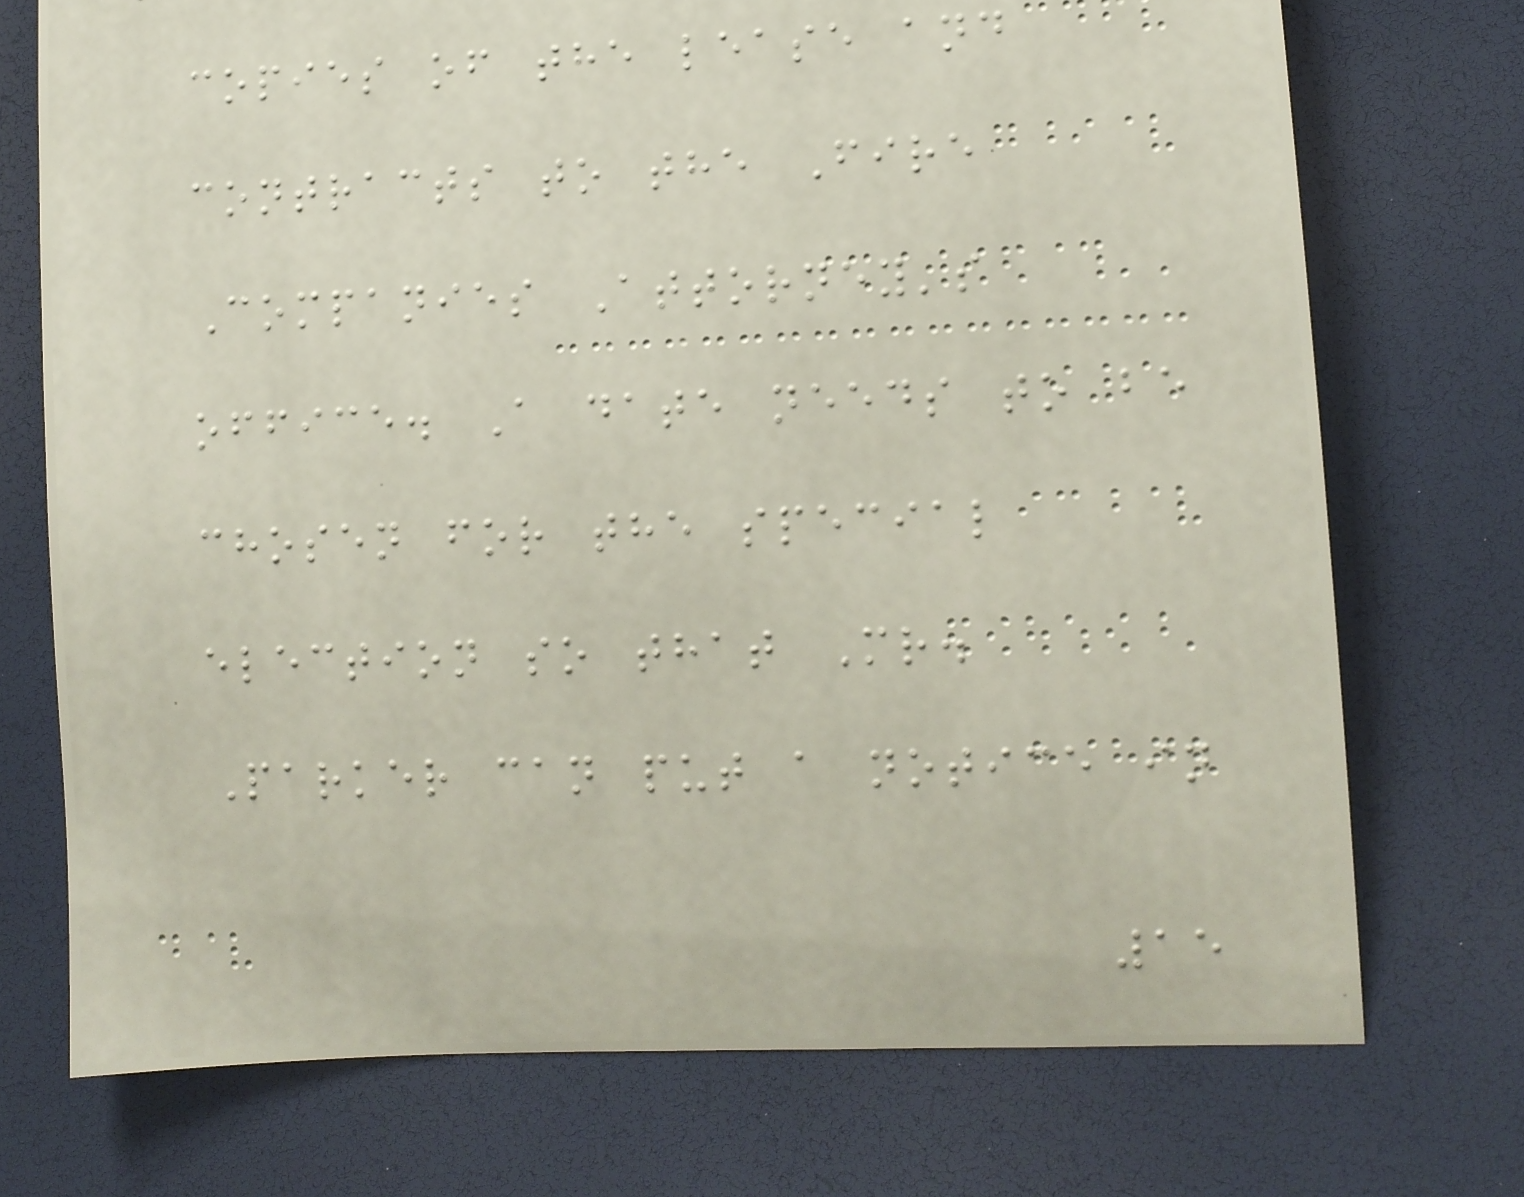copies of the lease and
contracts to the Fire
Companies Attorney's
office. A date needs to be
chosen for the special
election so that Mr.
Parker can put a notice in
15
